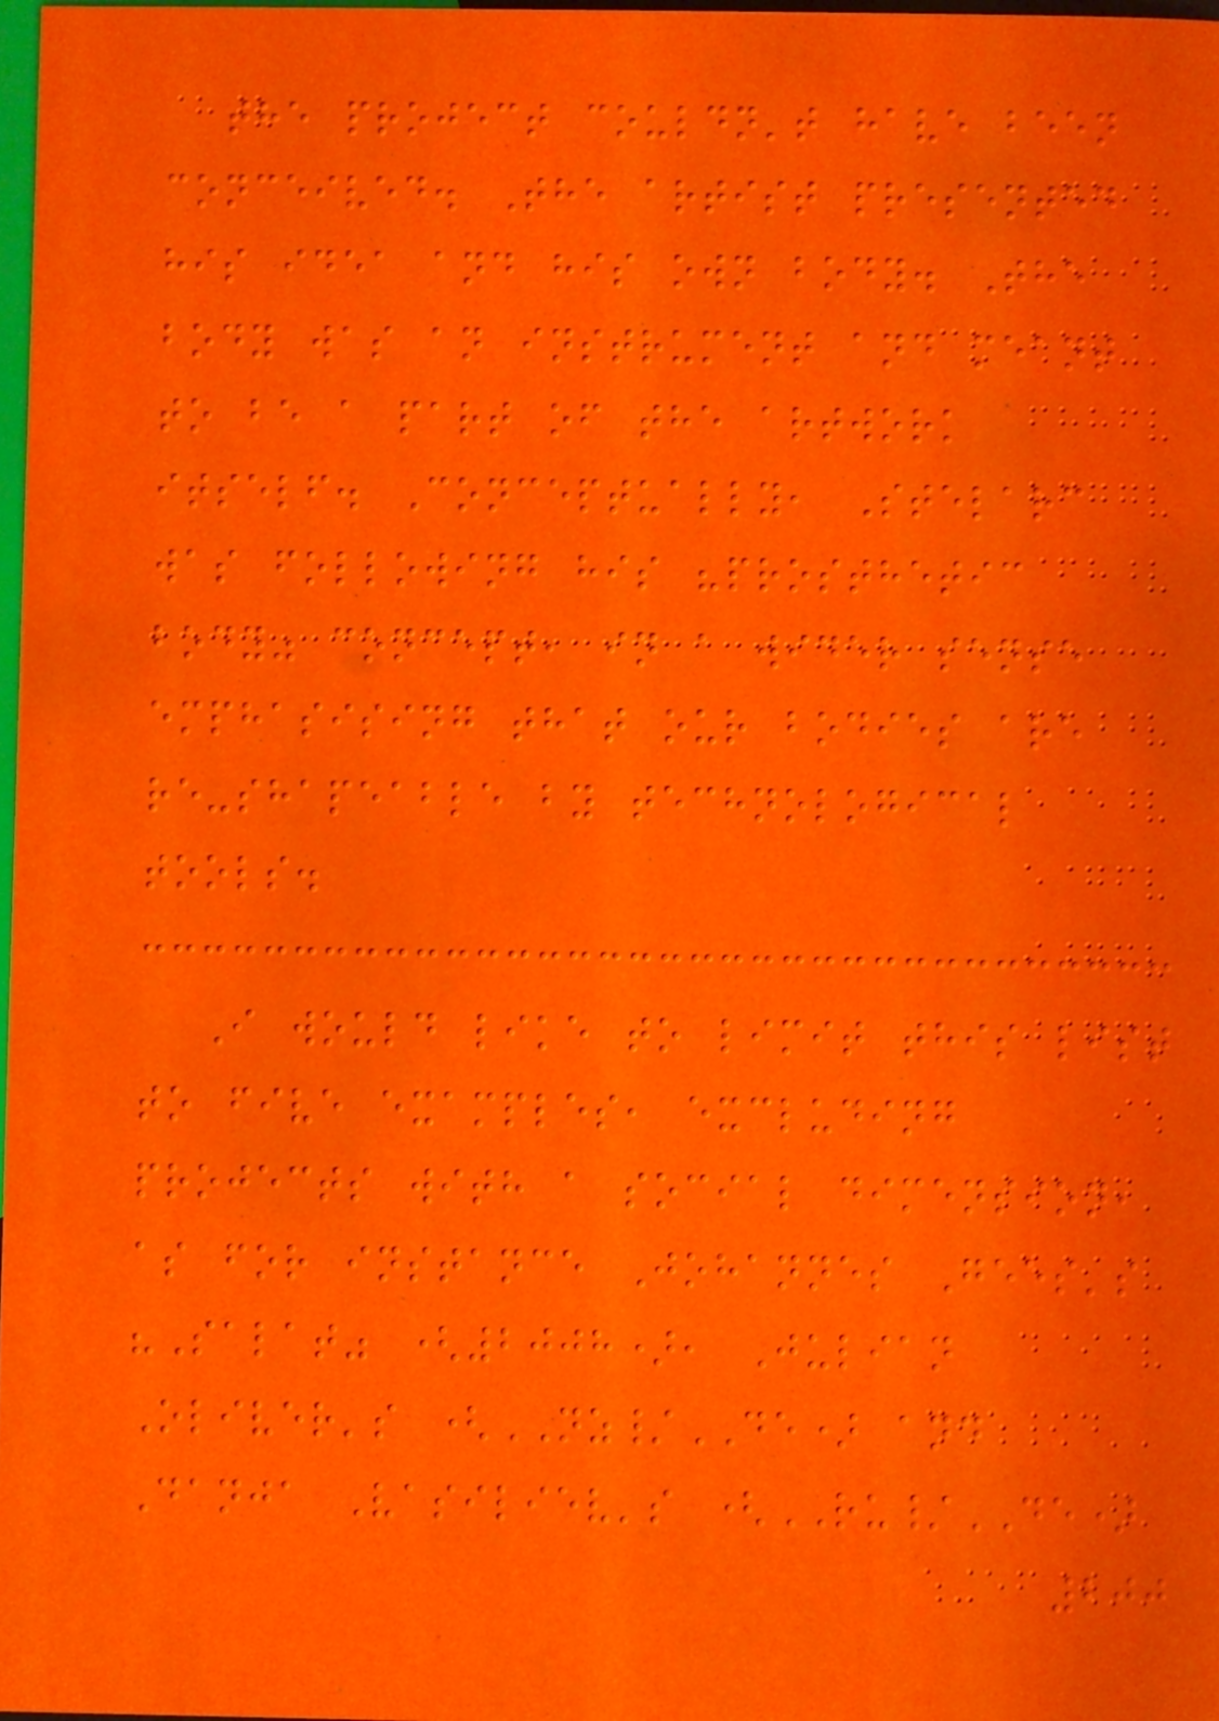the project couldn't have been
conceived. The artist presented
his idea and his own body. The
body was an instrument and meant
to be a part of the artwork
itself. Conceptually, Stelarc
was following his "prosthetic
body" concept, in a wider sense
emphasising that our bodies are
re-shapeable by technological
tools.
I would like to limit this list
to five examples, excluding
projects with a social dimension,
as for instance Johannes Gees's
"Salat" (2008), Julian
Oliver's (NZ/DE) and
Danja Vasiliev's (RU/DE)
200
